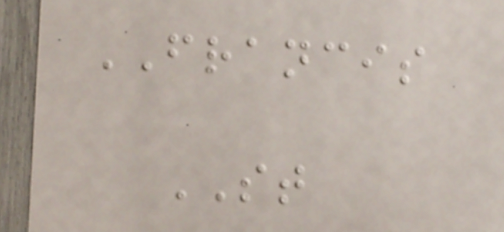FRANCIS
ST
